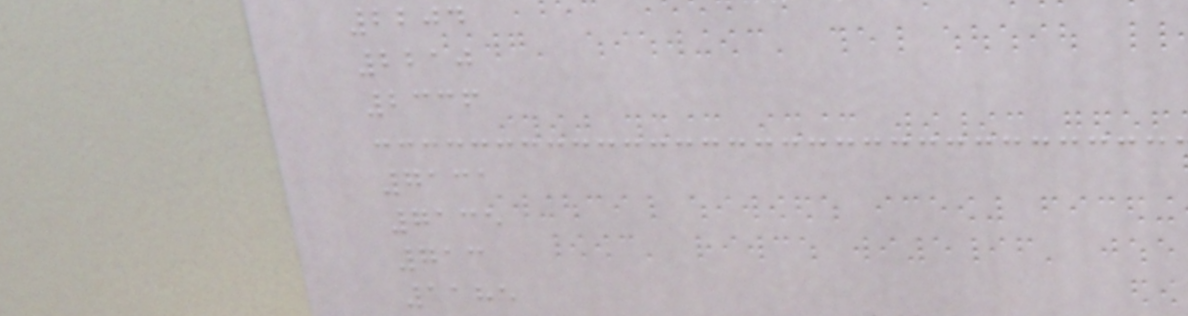2204
2210
2336
7131
7135
713
1185
